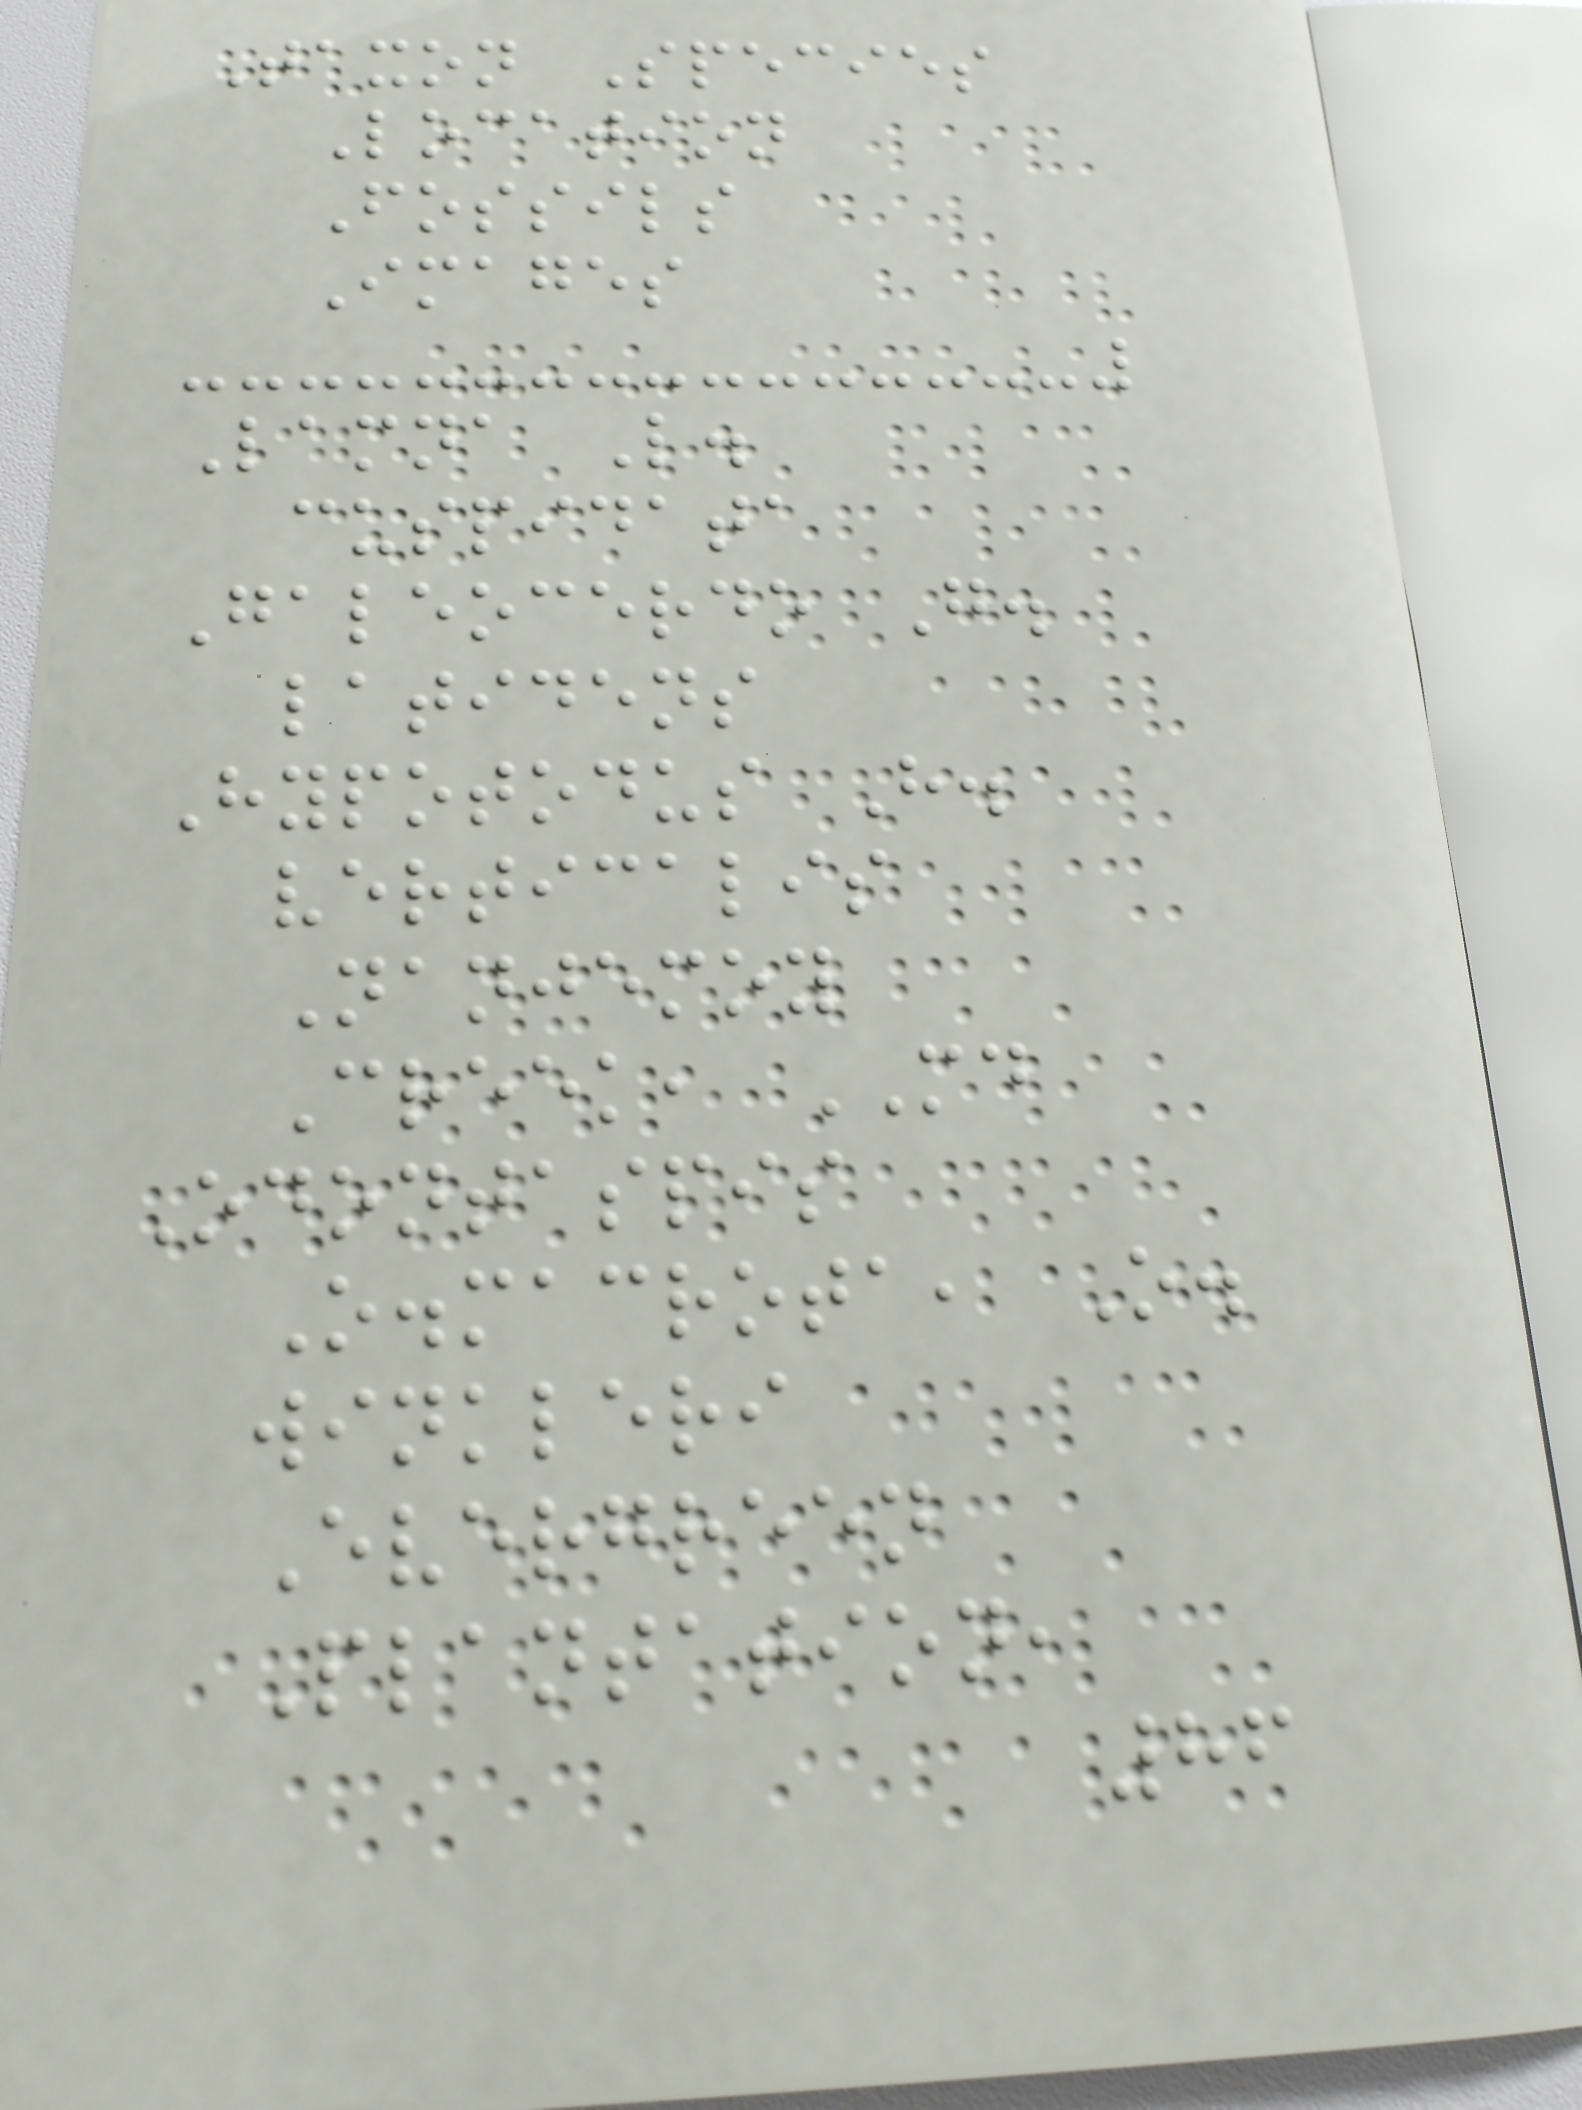Taxon Species
Location
Fossils
Images
Lamna L.
cuspidata
Galeocerdo G.
latidens
Hypotodus H.
verticalis
Nanjemoy
Creek, MD
Odontaspis
O.macrota, O.
winkleri
Evergreen
Plantation,
86
